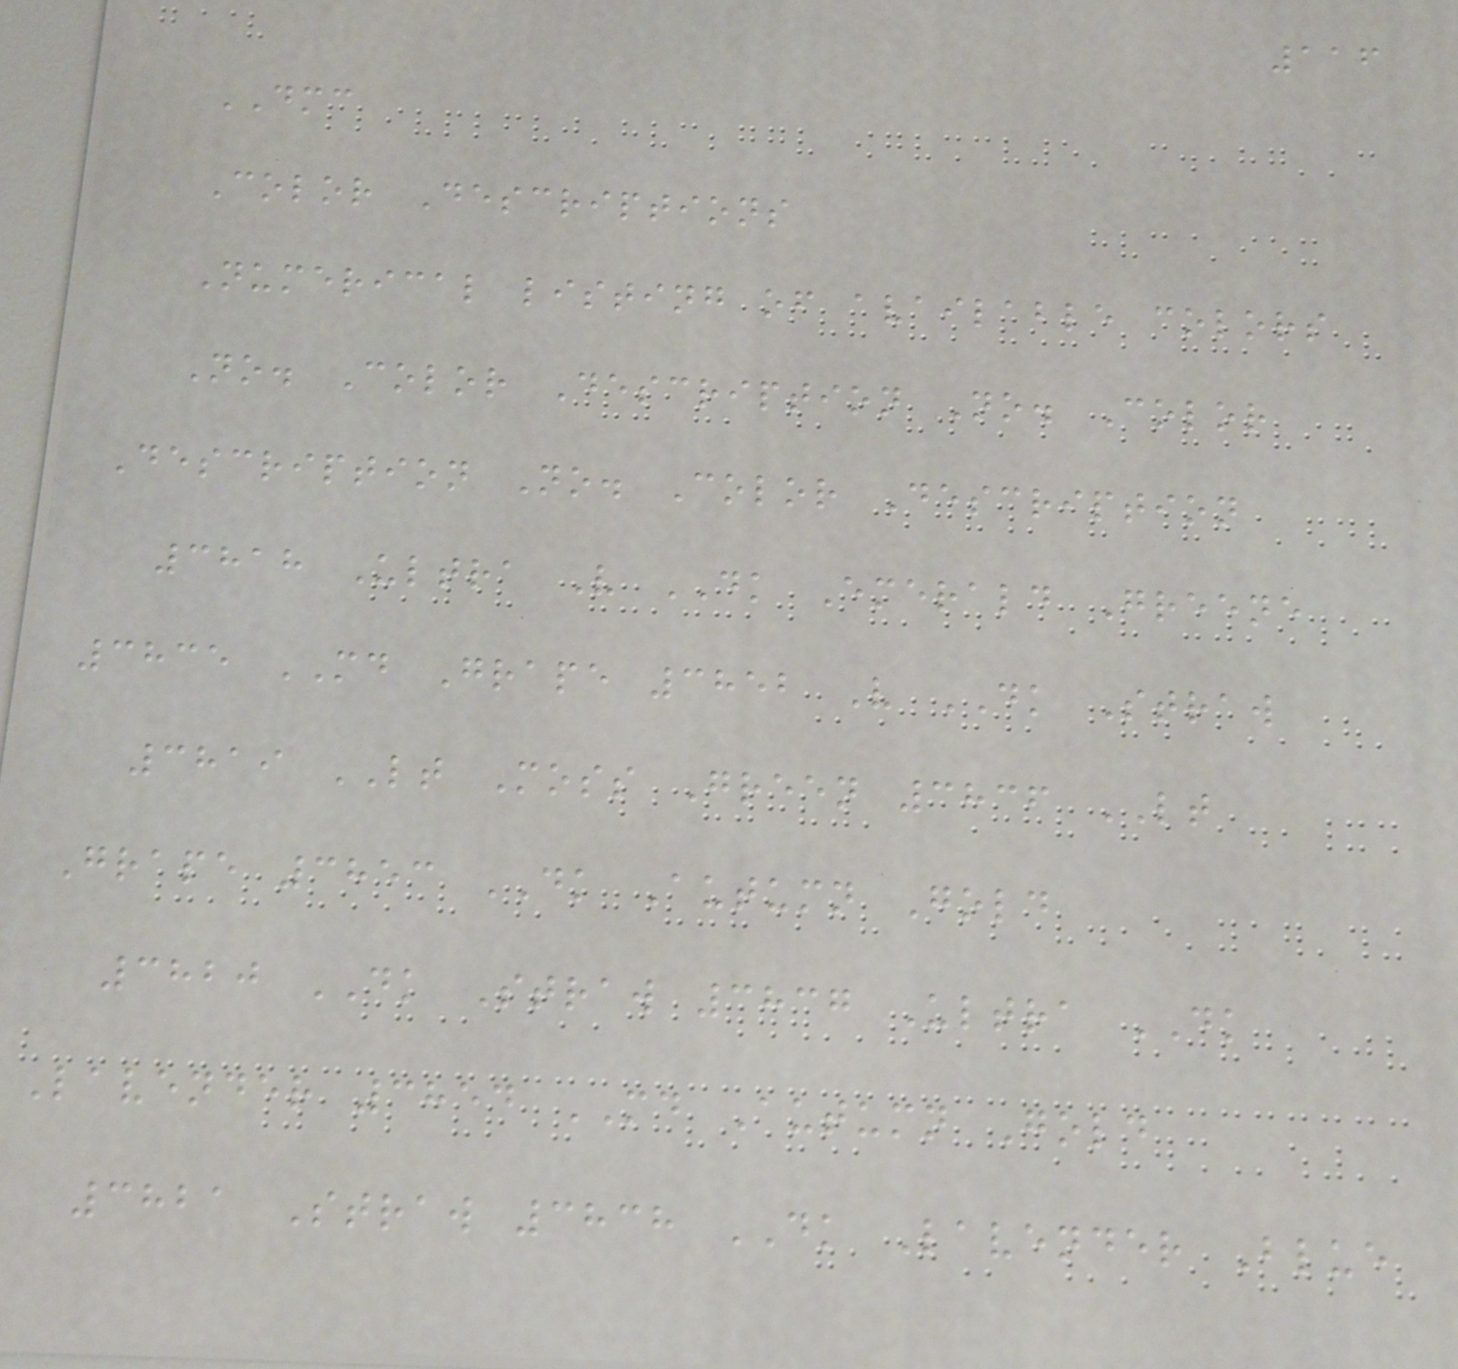116
DMC
Color Descriptions
Numerical listing of available colors
No. Color Description No. Color
Description No. Color Description
3818 Ultra V DK Emerald Greene
3835 MD Grape 3852 V DK Straw
3819 LT Moss Green 3836 LT
Grape 3853 DK Autumn Gold
3820 DK Straw 3837 Ultra DK
Lavender 3854 MD Autumn Gold
3821 Straw 3838 DK Lavender Blue
